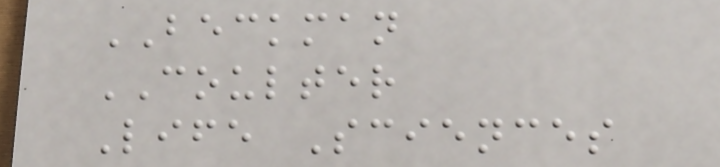BECKMAN
COULTER
Life Sciences
